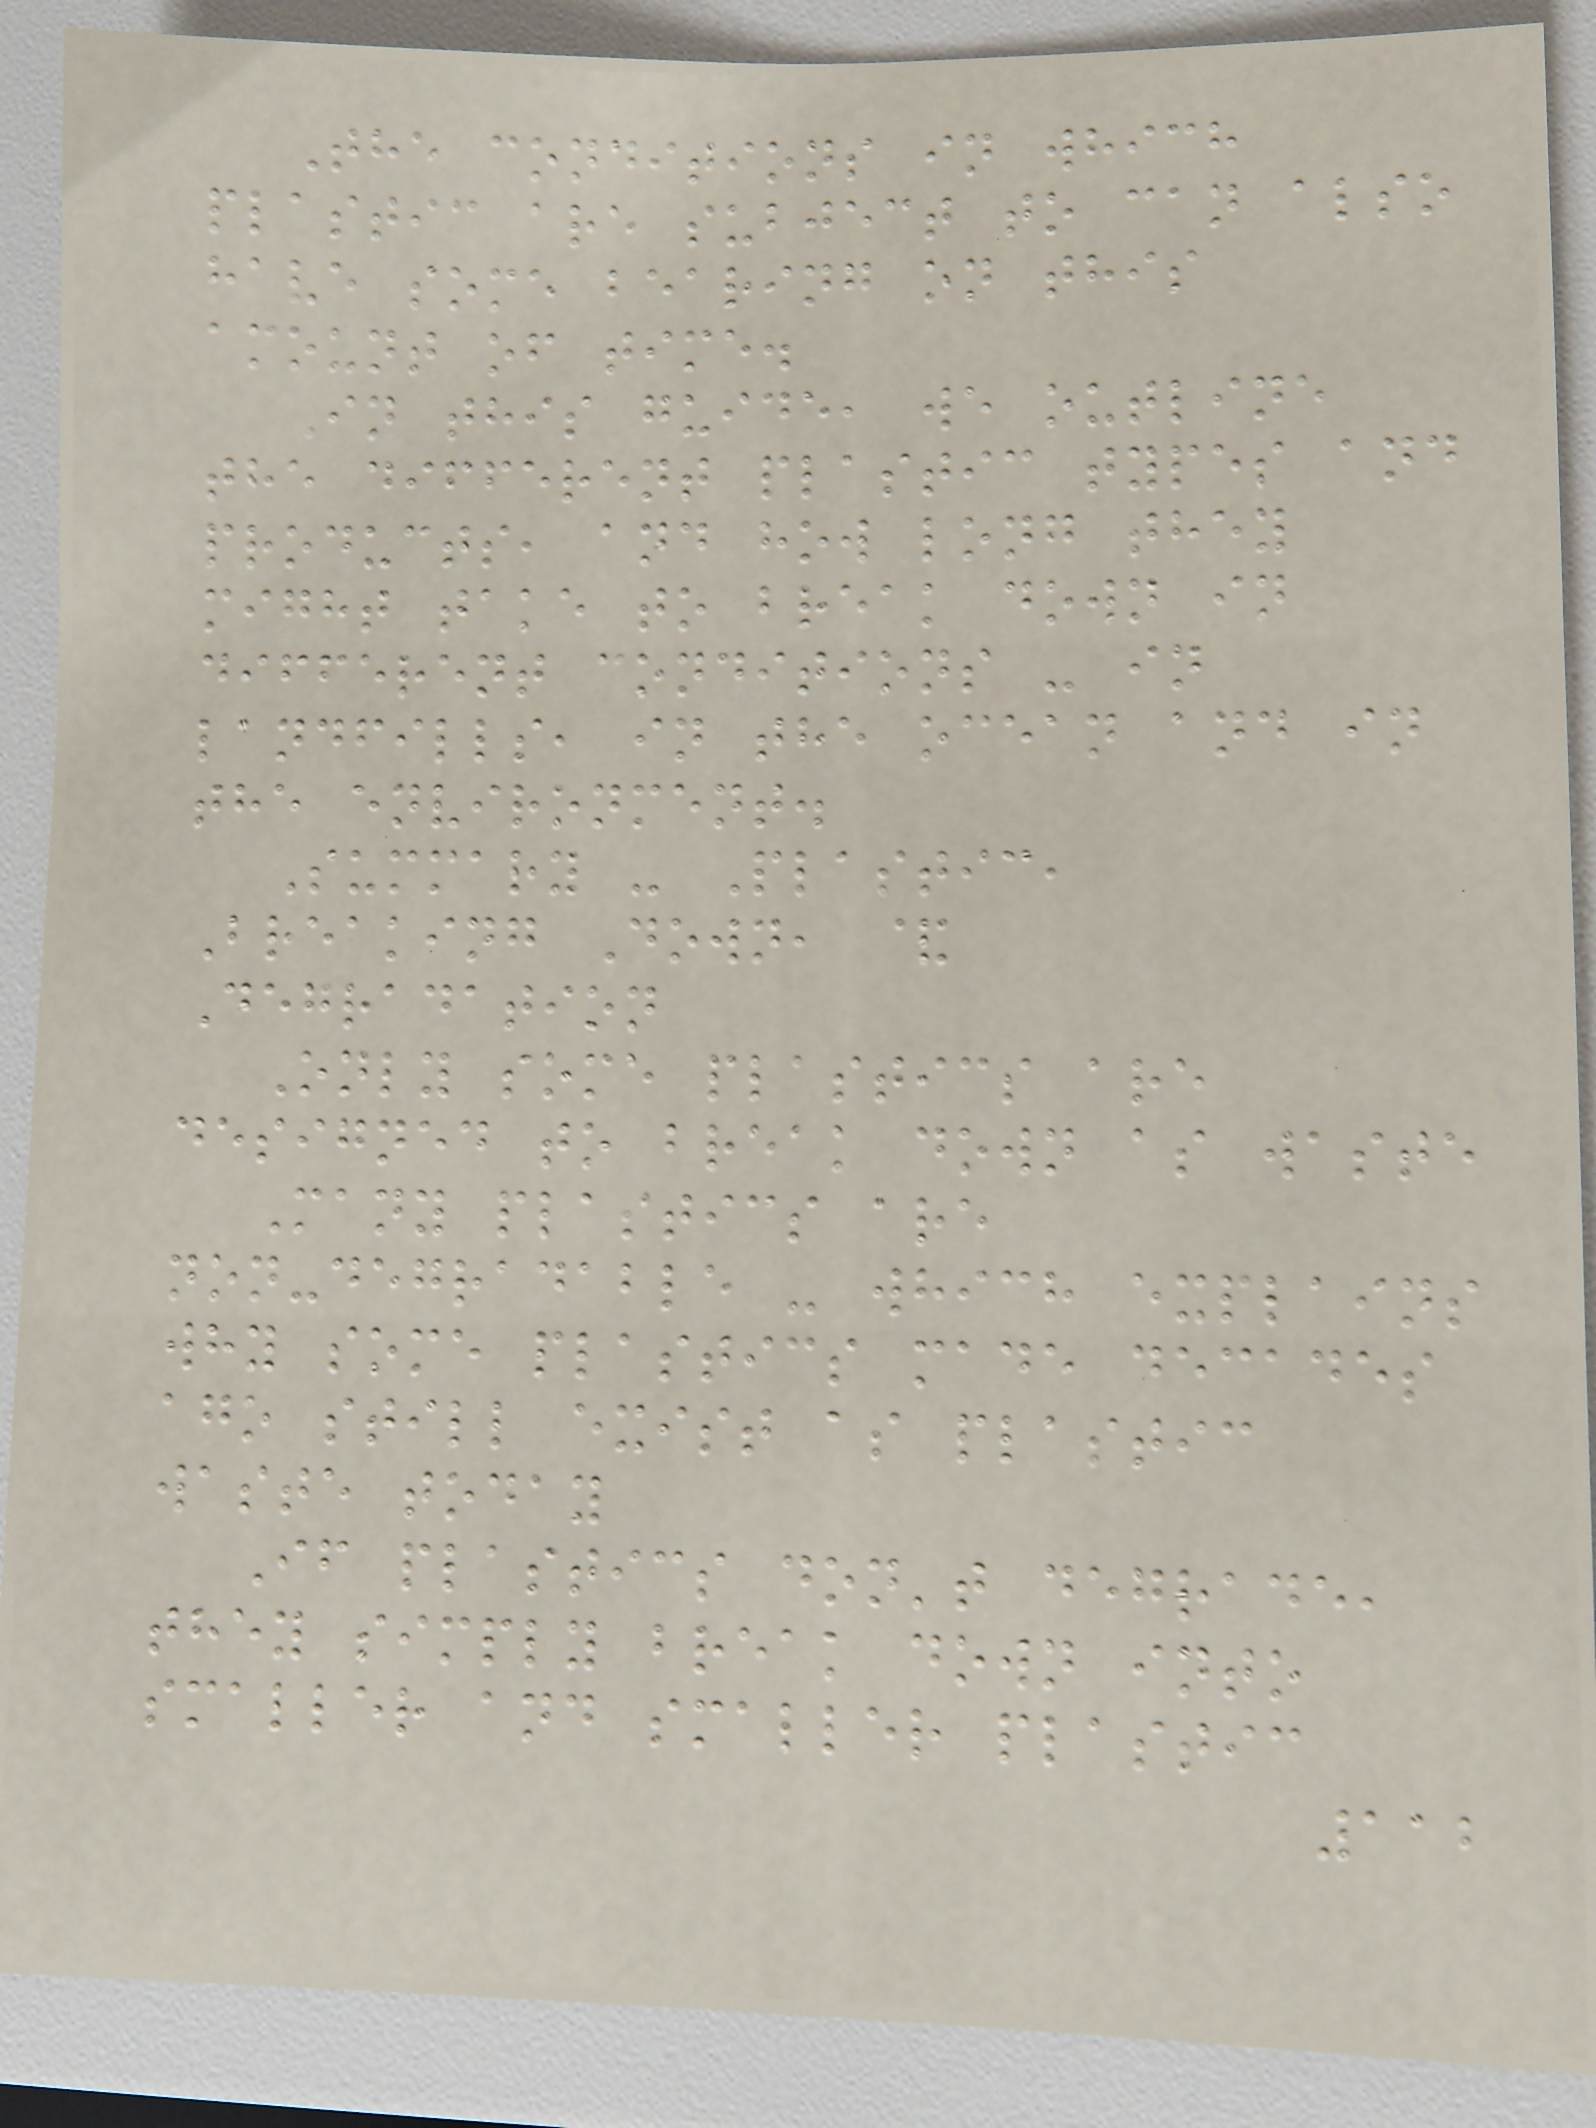The conditions in which
plastic are subject to can also
have some bearing on this
amount of time.
In this guide, we outline
the different plastic types and
products, and how long they
might take to break down in
different conditions - in
landfills, in the ocean and in
the environment.
Summary - Plastic,
Breaking Down, &
Degradation
Only some plastics are
designed to break down as waste
Many plastics are
non-degradable - which explains
why some plastics made decades
ago still exist as plastic
waste today
If plastics don't degrade,
they simply break down into
smaller and smaller plastic
112
